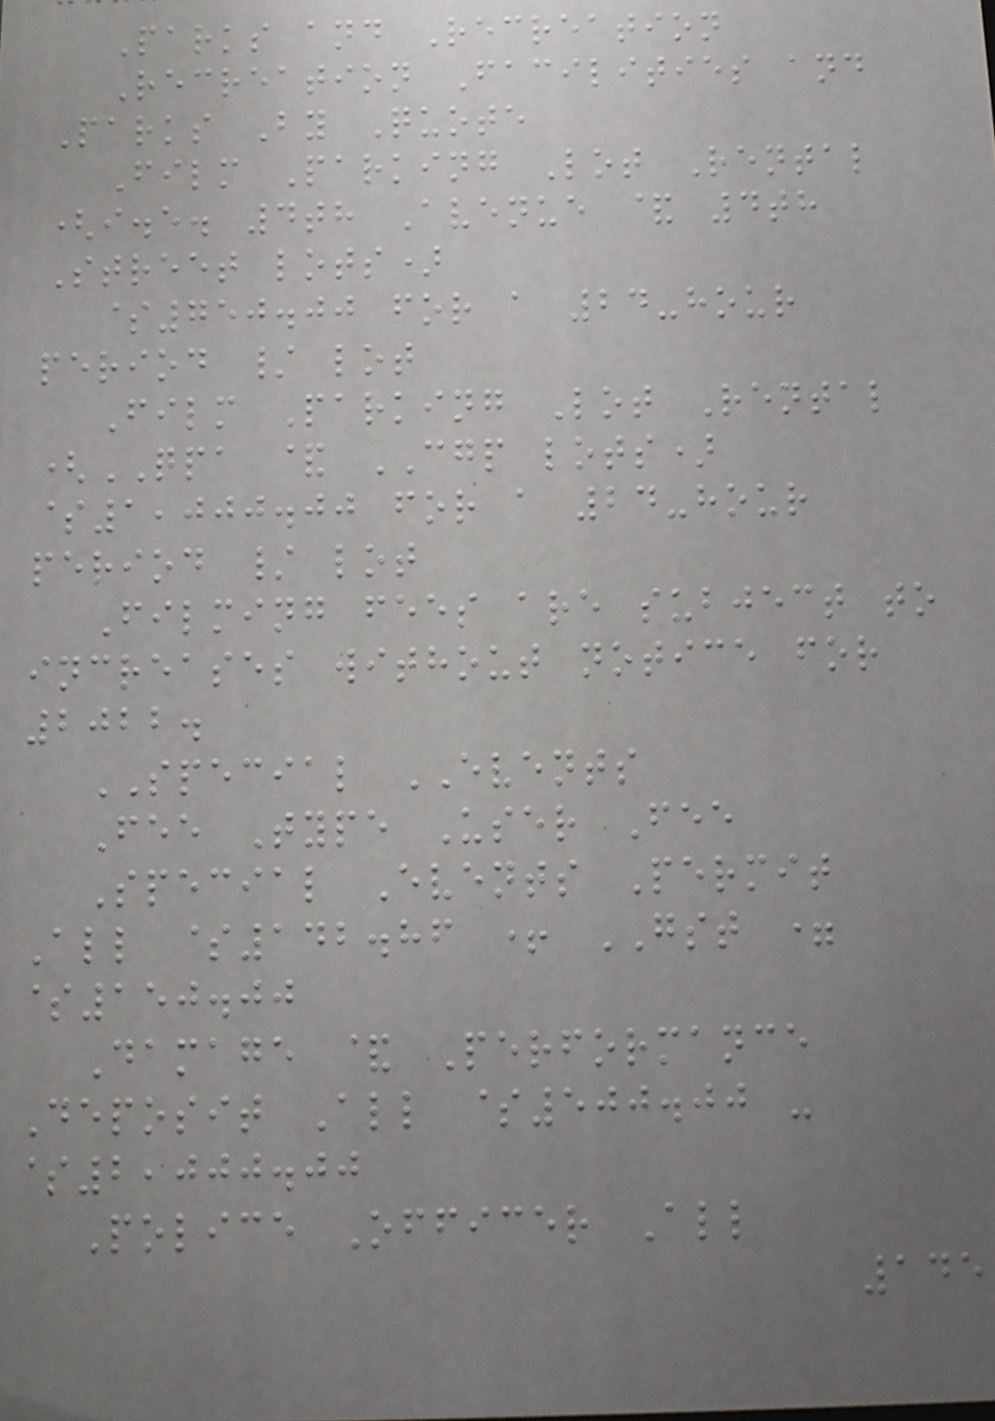Parks and Recreation
Recreation Facilities and
Parks By Quote
Film Parking Lot Rental
(i.e. 4th Avenue & 4th
Street lots)
$750.00 for a 24-hour
period / lot
Film Parking Lot Rental
(QPA & CGP lots)
$1,000.00 for a 24-hour
period / lot
Filming fees are subject to
increases without notice for
2022.
SPECIAL EVENTS
Fee Type User Fee
Special Events Permit
All $142.86 + GST =
$150.00
Damage & Performance
Deposit All $500.00 -
$2,000.00
Police Officer All
145
